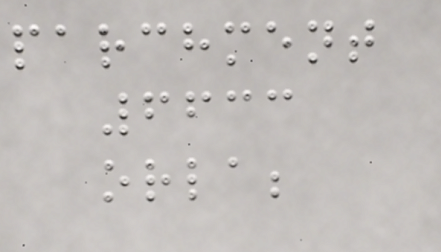parchment
6633
orla;
